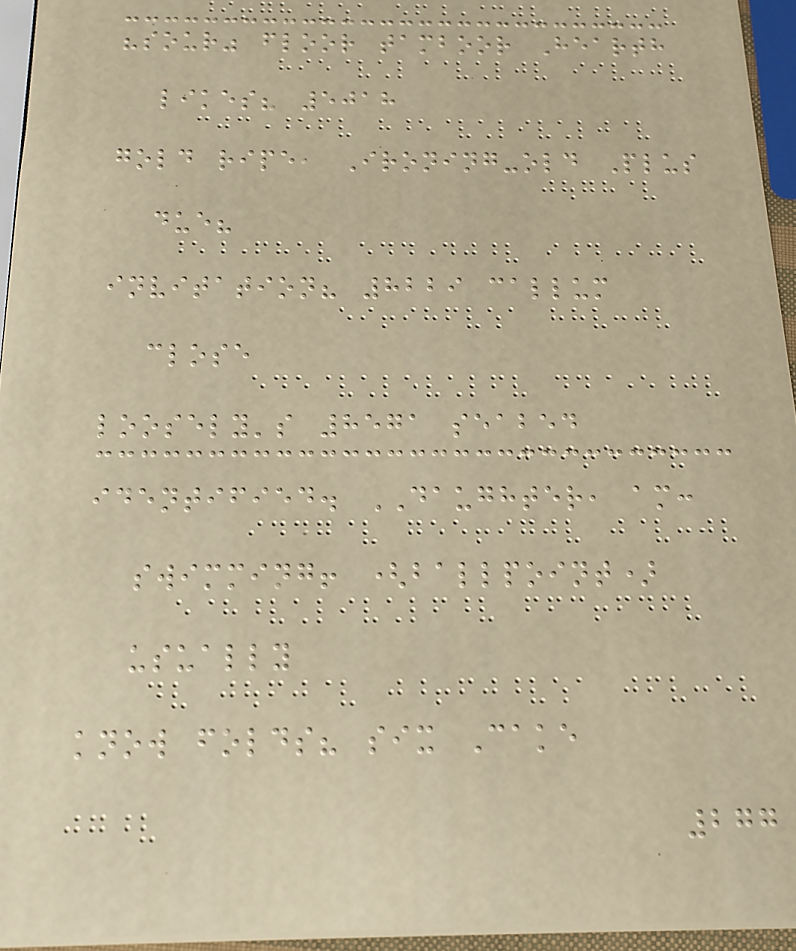"sour" floor tamboor Hearth
likes? 5018
gold ripe, Ironing-old Plus
due?
invitation? 8229 callum
close
loosely's 8571 seabed
identified. DAUGHTER, am:
swimming! (ballpoint)
usually
know folds? six Cake
277
